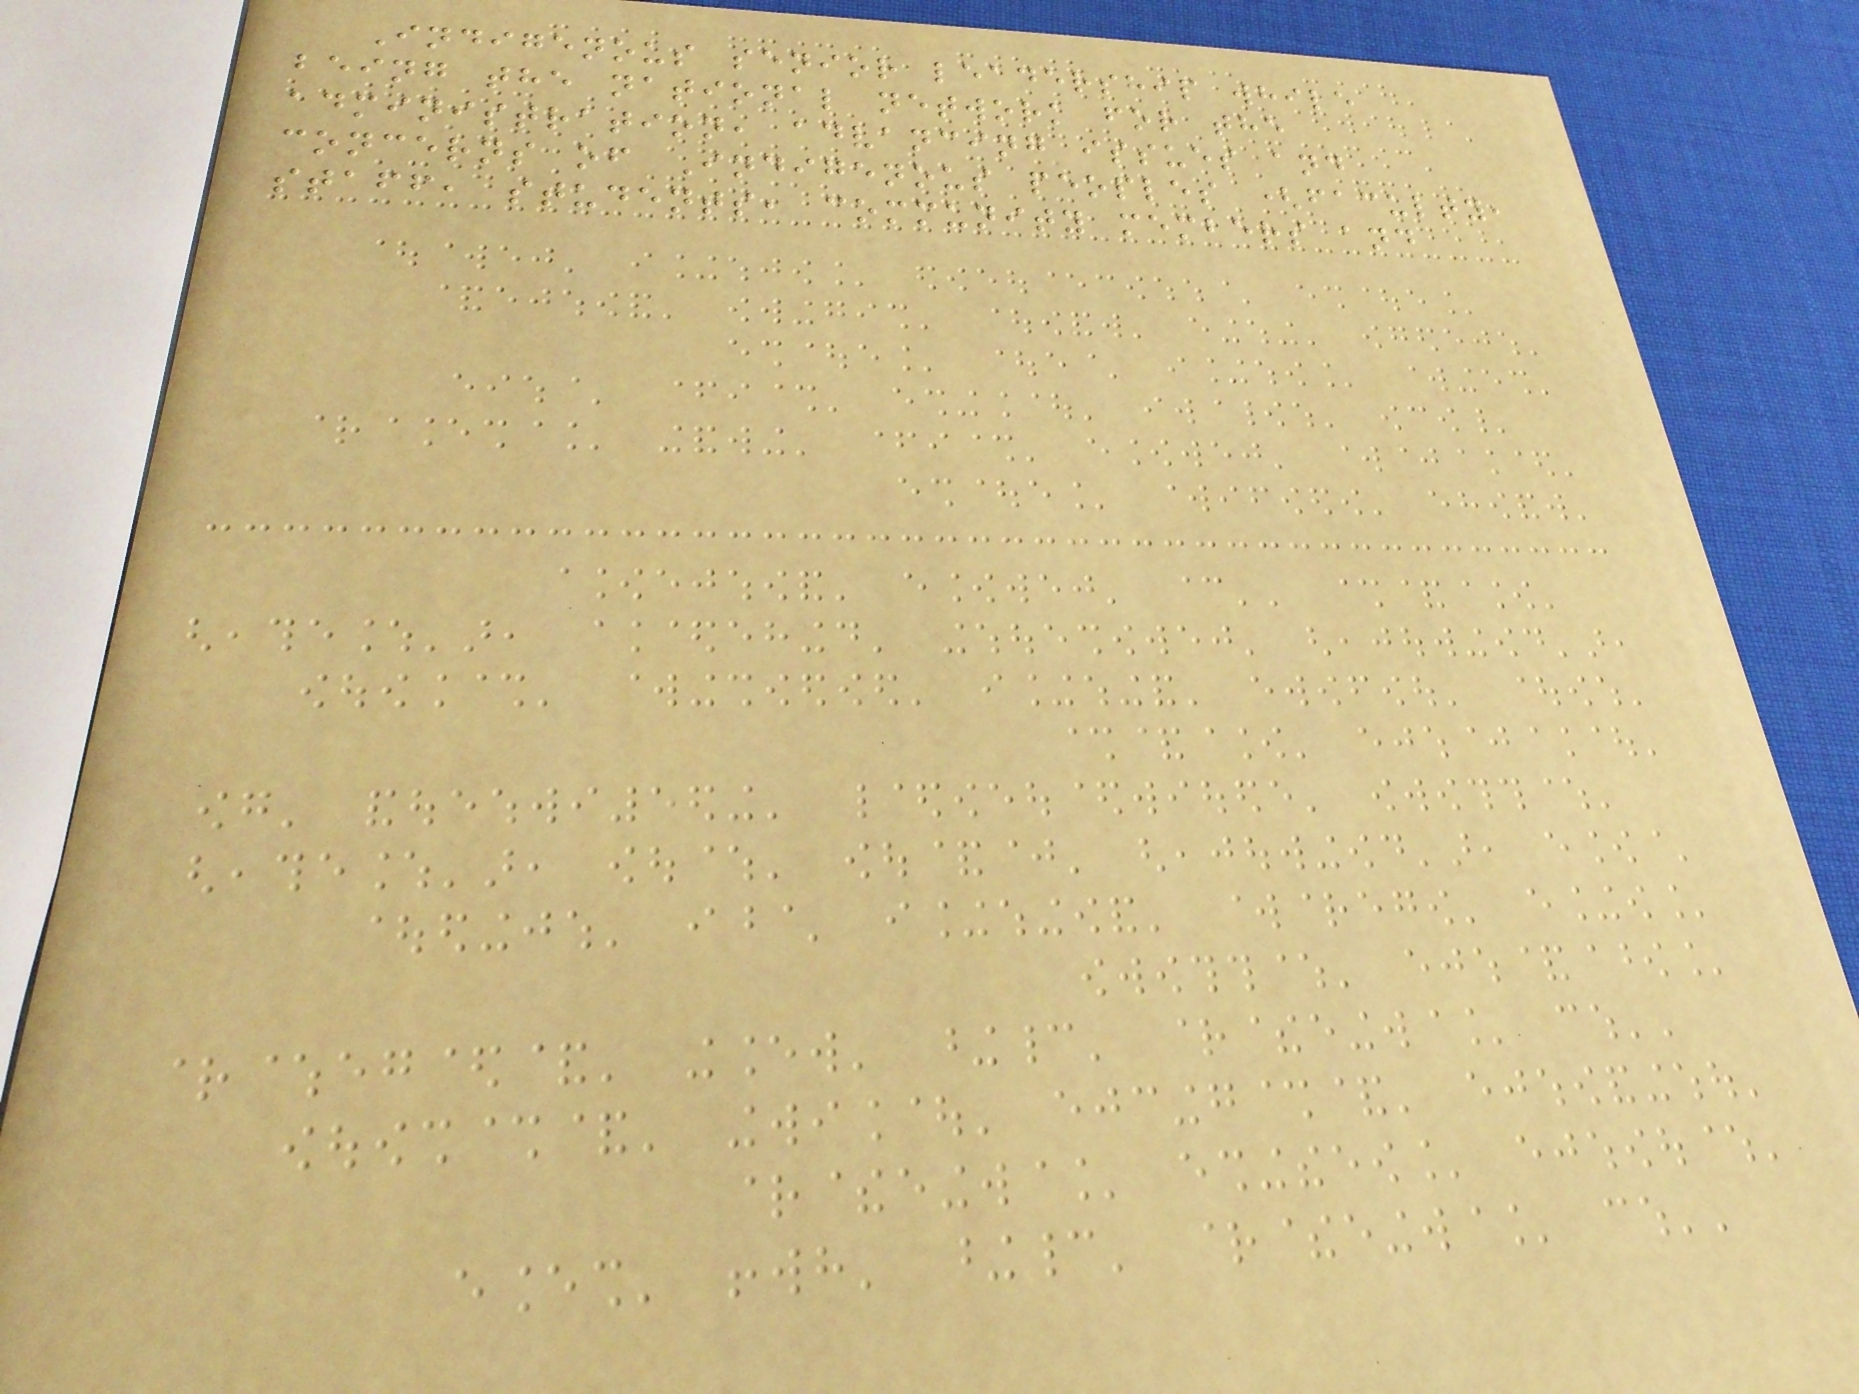Indigenous senior leadership while
being the national network for the
administration, advancing issues and
concerns of Indigenous peoples (faculty,
staff, students, community members and
